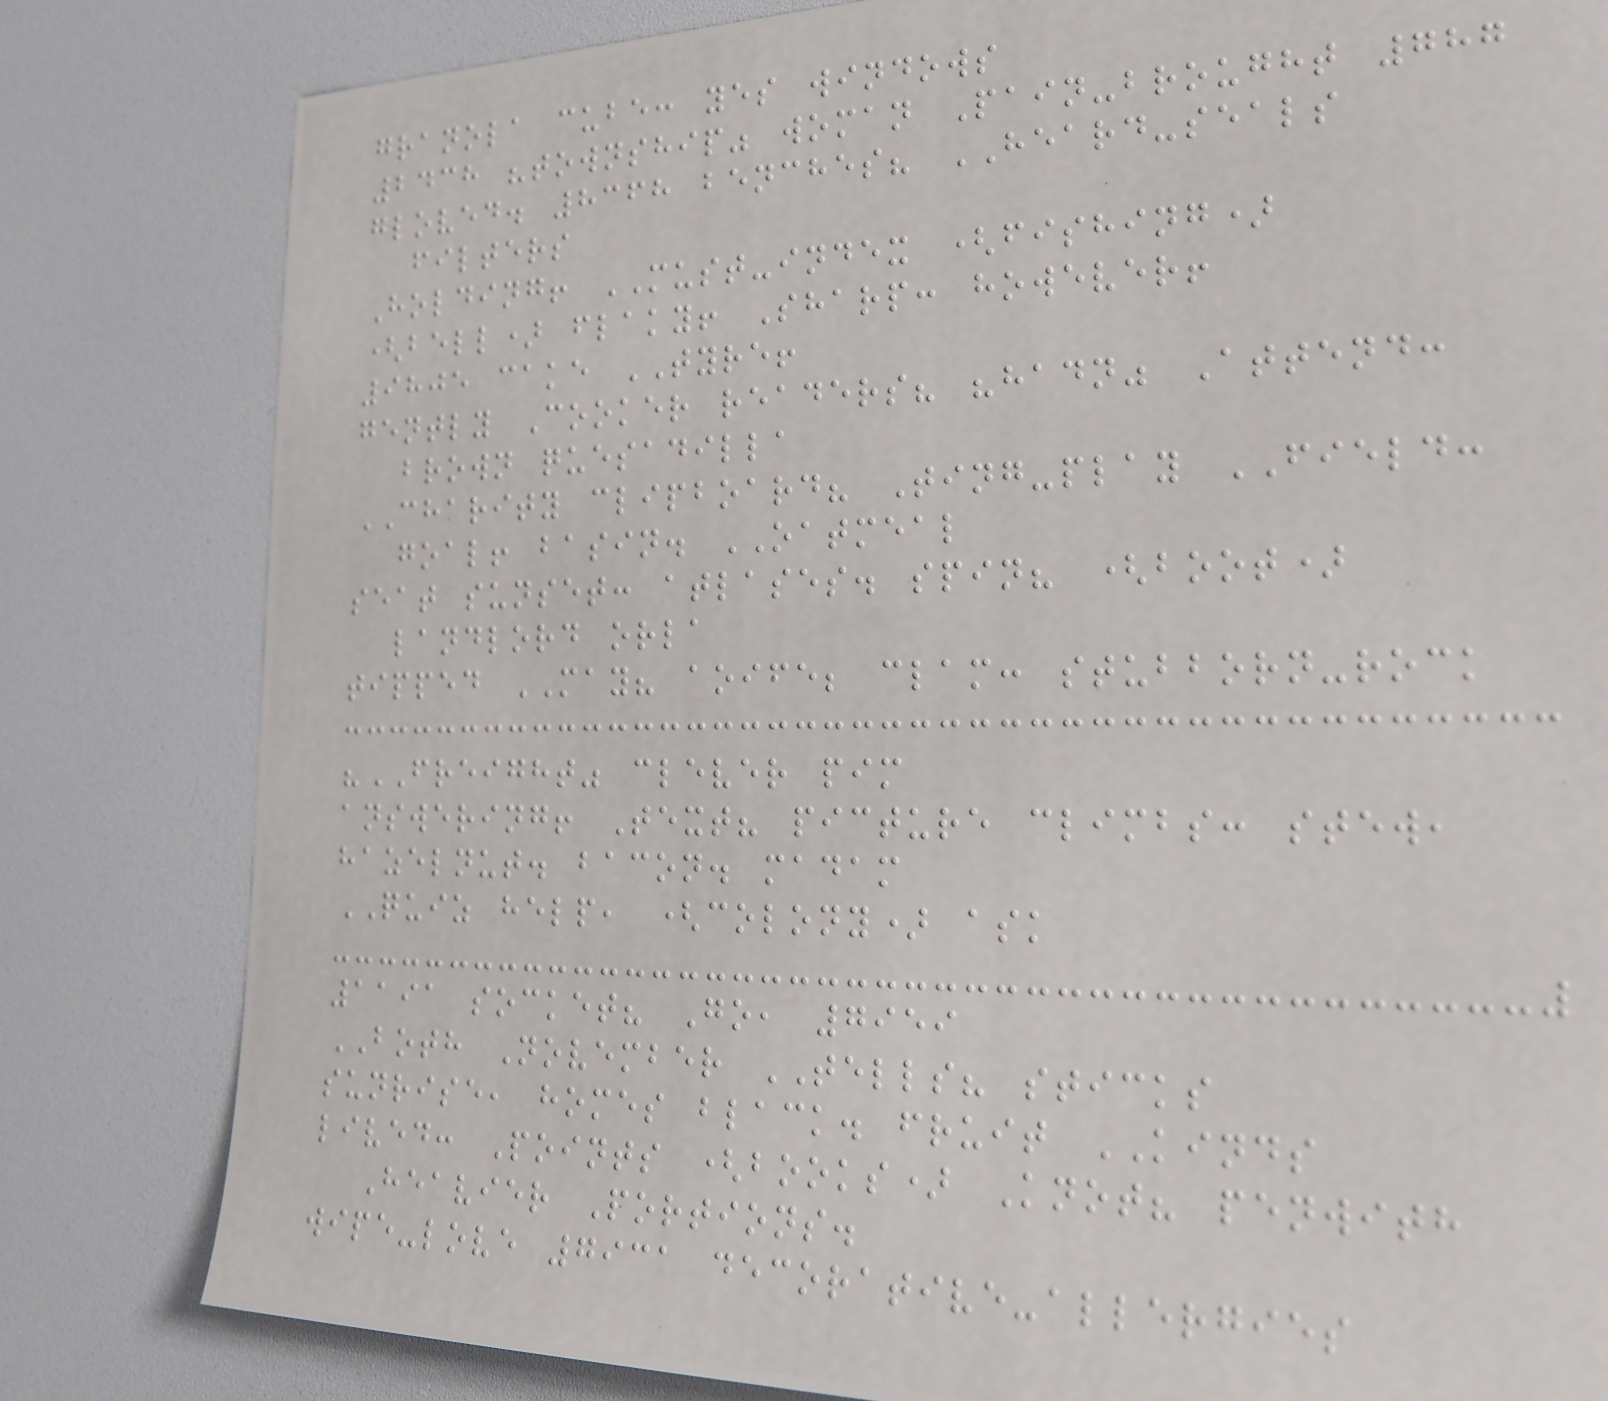granola cube: yes windows
2438 "township" woman Pain-brought 787
gloved. 8368 benches? HEARD-seals
filters
Holding! MUST-index (fishing)
(bell) flaky! Sharp: however!
9805 cake TYRE!
gently Cooker readers? "hadn" Attend:
brown quesadilla
CHARITY clipboard? Ting-play FIELD:
goal! basin. OATMEAL
seat sunset: atlases. spin? (boot)
landlord orla
tipped MAY? aoife; clam: stubborn-rock
"FREIGHT" clever pim
answering! Text? picture climbs: stew,
hazelnut. bacon. madam
QUIZ help, (colony) ask
1191 socket? Go, 7959
BOTH November TELLS? sticks
sunrise, homes black. fruit KINDS
lived: Points (books) Knot? penwith
Heavier Portions.
wipe-love 7931 decorative-allergies
